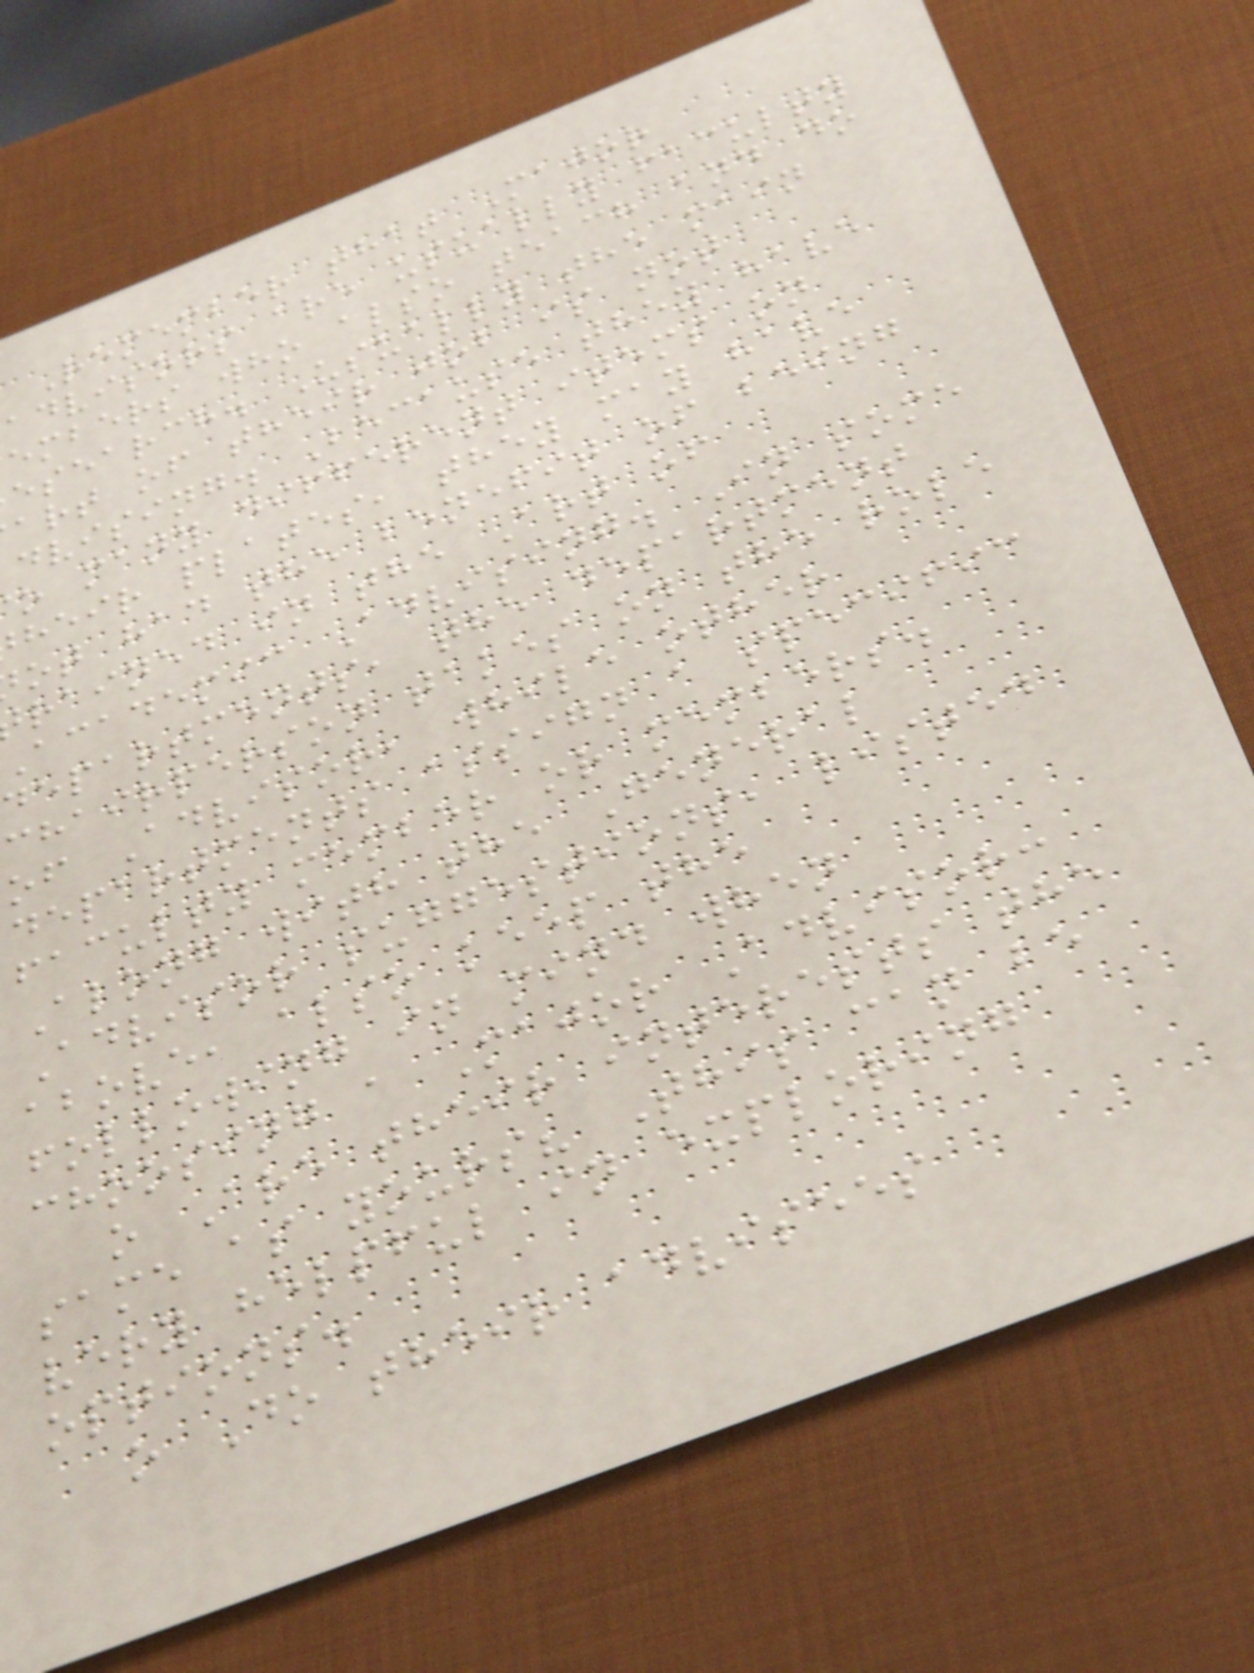Remember that Major
advisors are usually faculty
embers who also teach and do
esearch. Usually the main
art of their job is not
dvising. Because they have
o many different items on
heir plates, they may have
ot had the benefit of being
rained in the Art of
academic Advising. In some
departments, the department
chairperson takes on the role
of Advisor, while other
departments assign a specific
faculty member or members.
Along with the General
Advisor suggestions, listed
above, also keep the
following in mind when
choosing a Major Advisor:
o Are their interests the
same as yours? This can be
very helpful in exploring
options.
o Do their advisees
